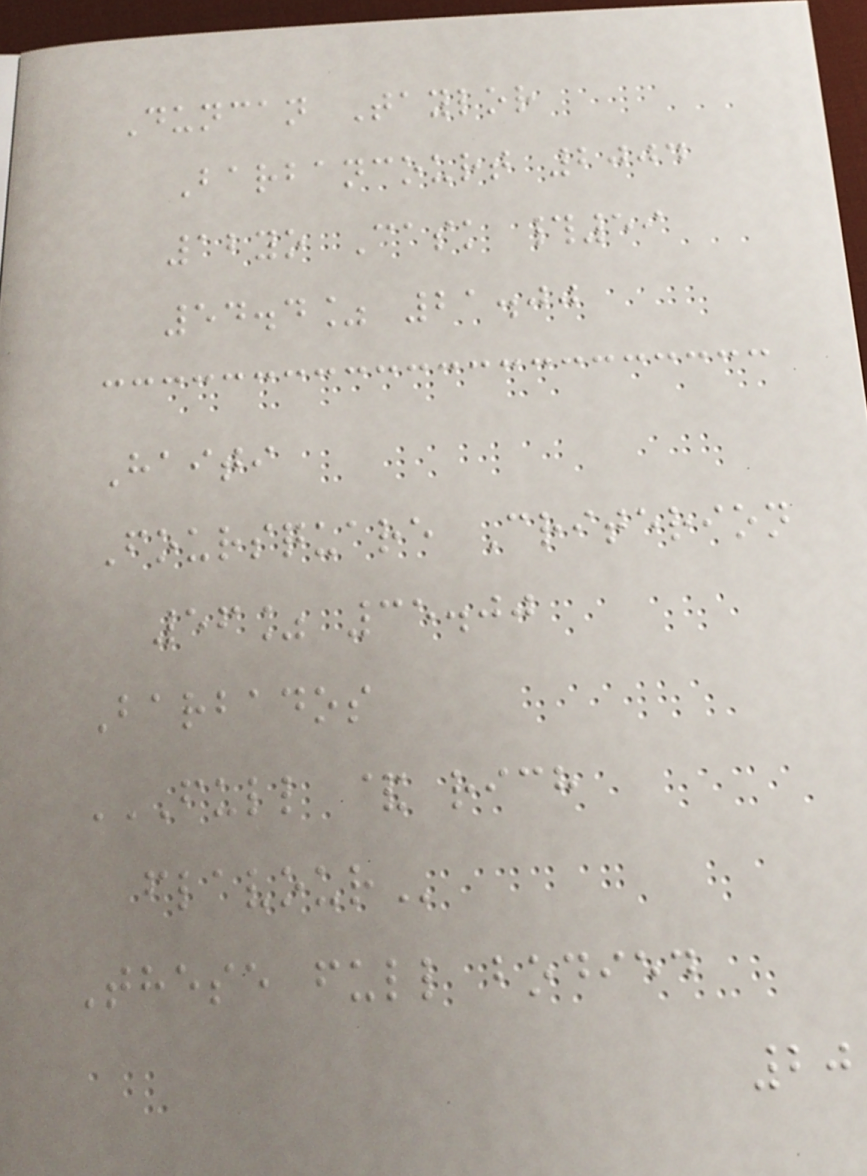Duncan Taylor
Barbancourt 2004
12yo Cask #59
54.4% 21.00
Haiti
Foursquare Criterion
56% 35.00
Barbados
FULL & RICH
FLAVOUR
These full bodied
20
